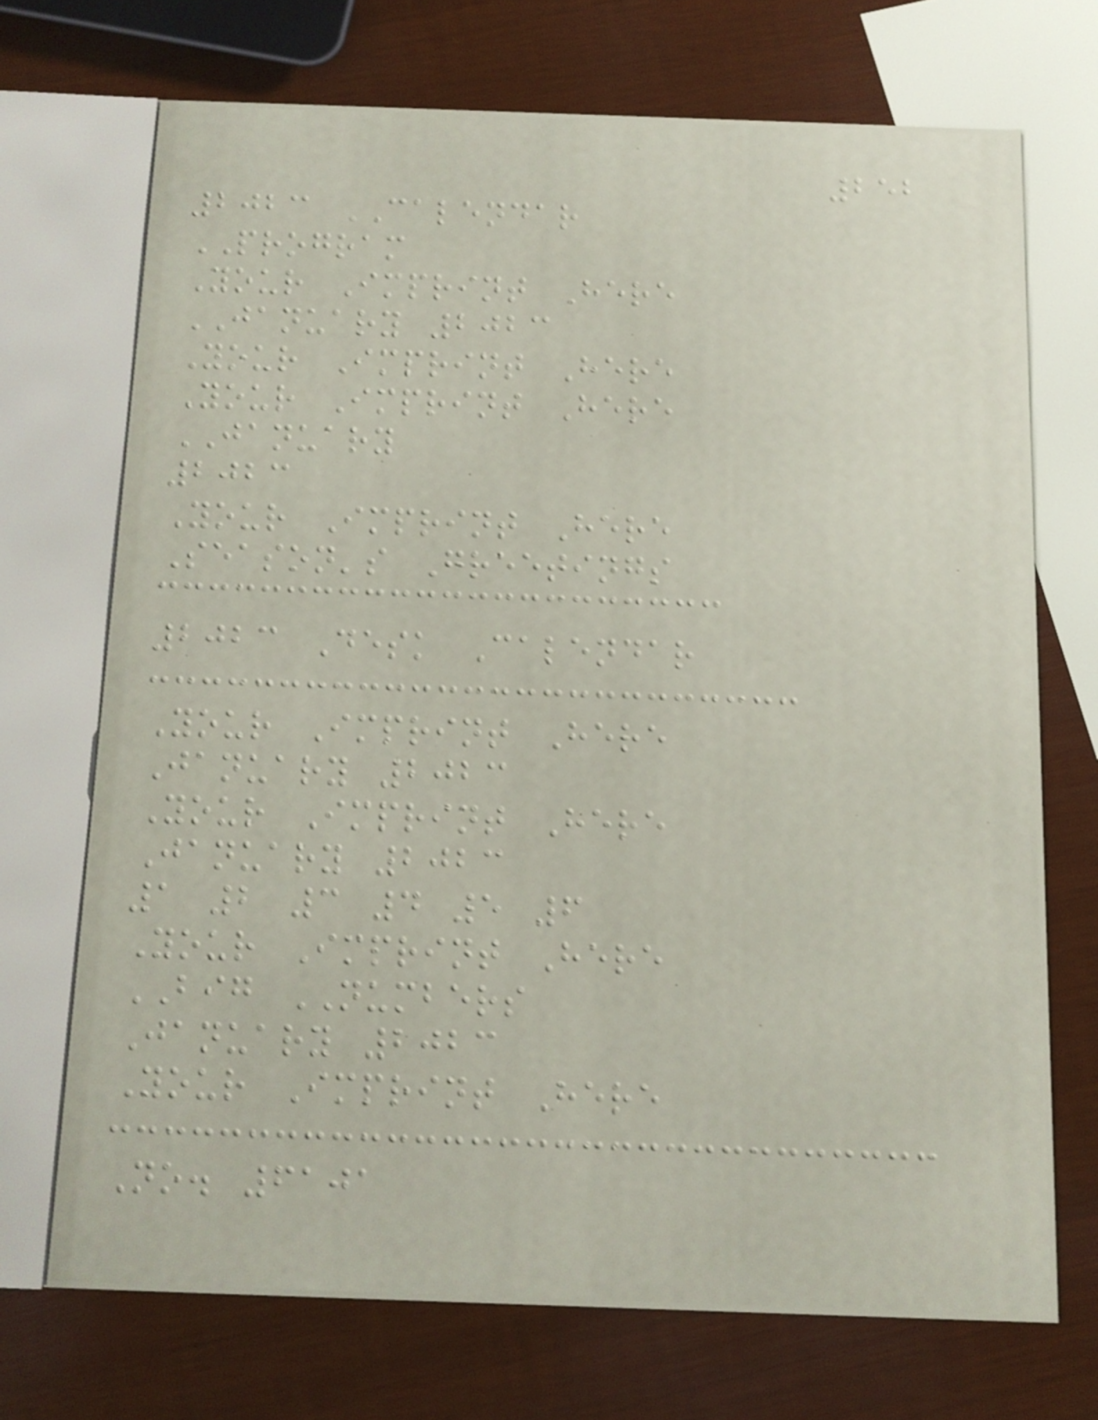252
2023 CALENDAR
PROGRAM
Your Imprint Here
JANUARY 2023
Your Imprint Here
Your Imprint Here
JANUARY
2023
Your Imprint Here
Season's Greetings
2023 Desk Calendar
Your Imprint Here
January 2023
Your Imprint Here
January 2023
1 2 3 4 5 6
Your Imprint Here
BIG NUMBERS
January 2023
Your Imprint Here
No. 6101
